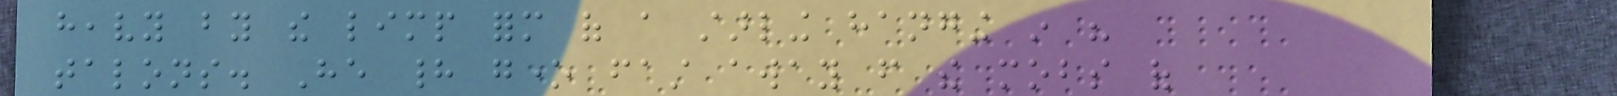heavy by the limp form of a starling hanging in his
talons. He had gone fast away from the mobs of
